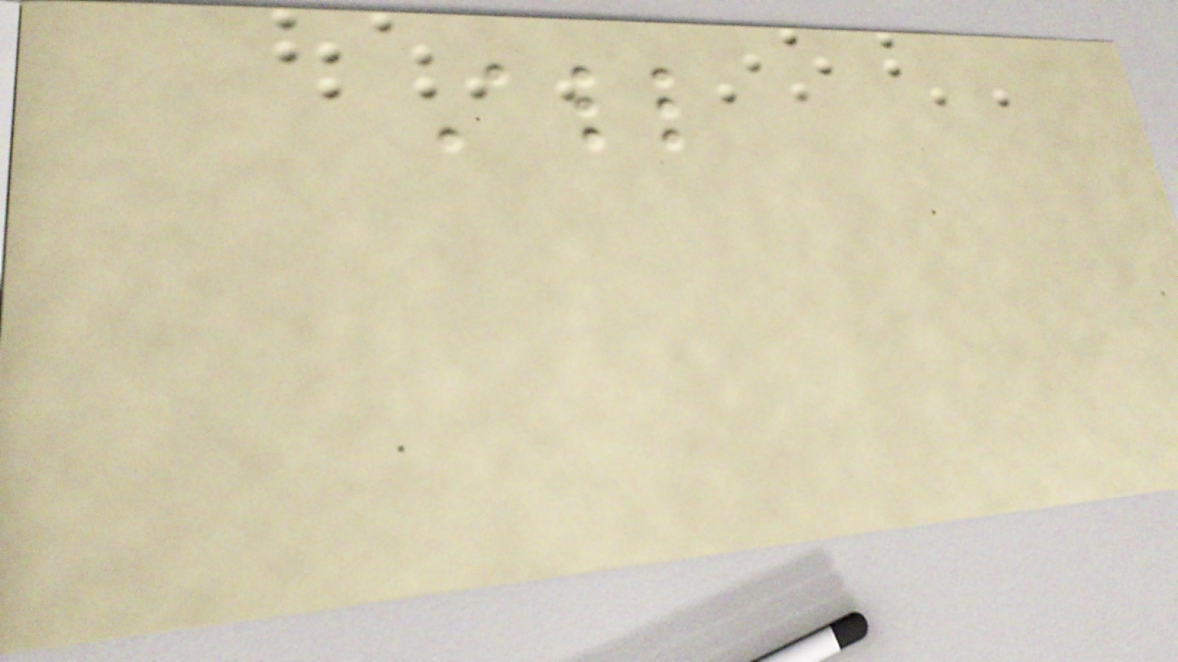All
